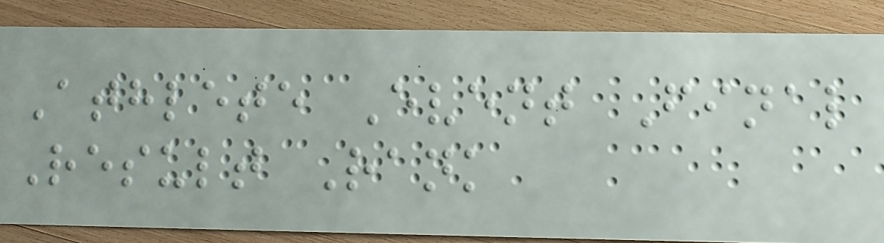Athlete Event Final
Result Rank
